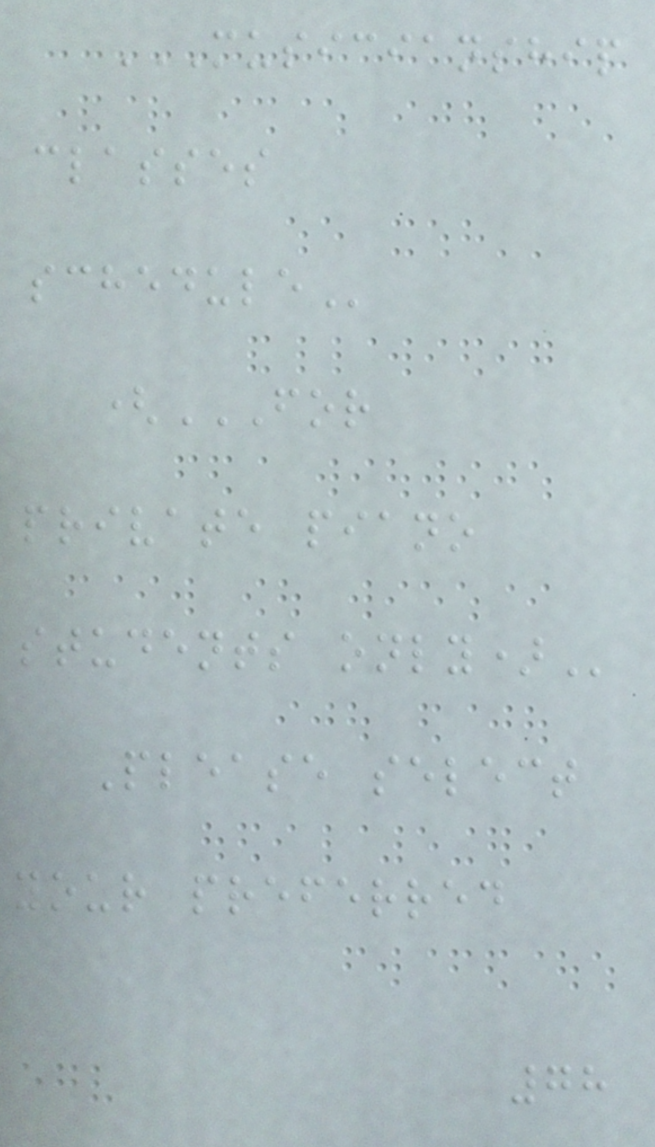MUSICIANSHIP
CLASSES
SCHEDULE
(FOR
PRIVATE PIANO
STUDENTS ONLY)
Please select
your preferred
78
